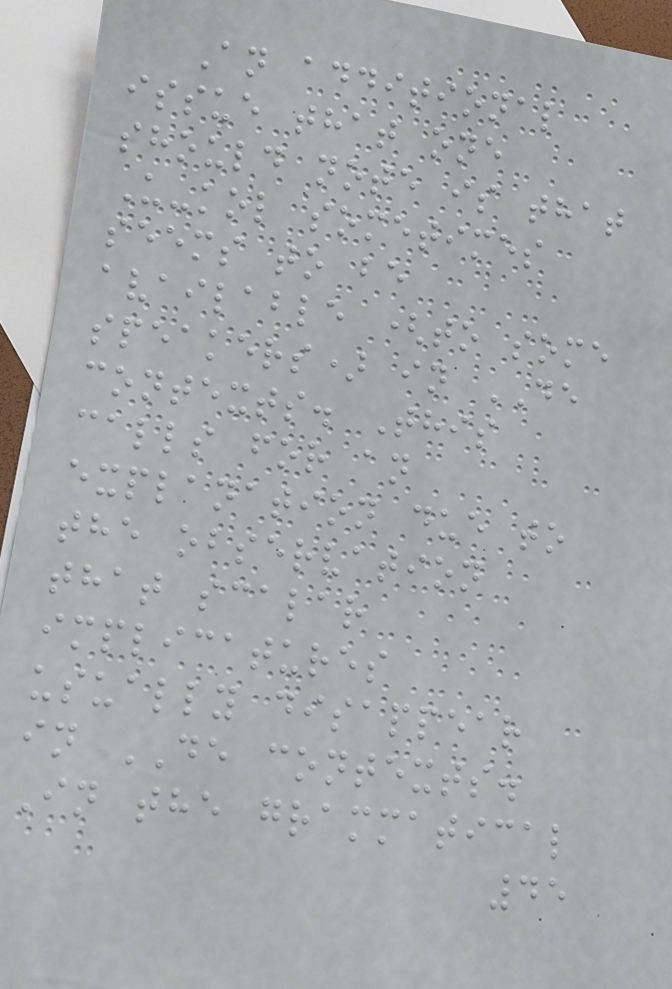An additional
issue that one
should note is that
U-kol sometimes
seems to be
available (to some
speakers) in DE
contexts. This
calls for an
explanation due to
the observation
that scalar
implicatures
usually disappear
in DE contexts.
In the grammatical
45
